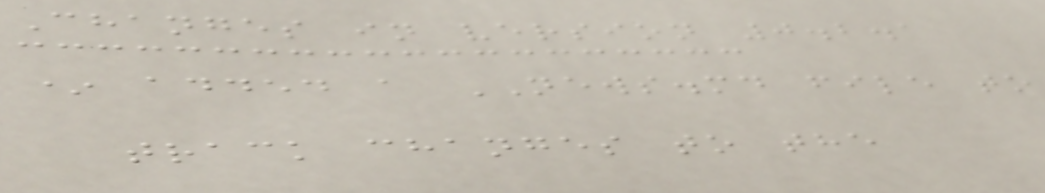Changes in version 0.2.1
* added a NEWS.md file to
track changes to the
